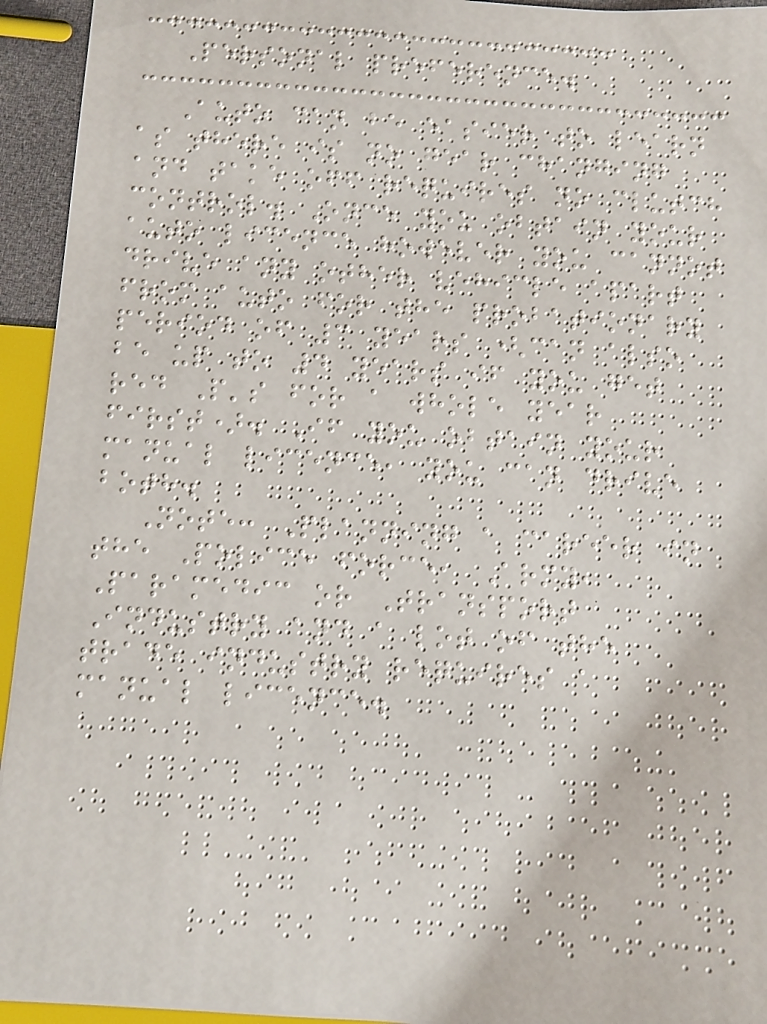Personal preference.
Auto can be easier to learn
as there is no gear changing
and take off requires no clutch
control. Once you obtain your
auto licence however you cannot
drive any other vehicle apart
from auto for the probationary
period of 3 years (can also
be up to 4 years if you get
red P's for a whole year
first). If you obtain your
manual licence, you can drive
both.
Note: Planning a career in
the Police force, Army,
Paramedic or Transport
Industry and a lot of the
trade industry requires a
manual licence.
